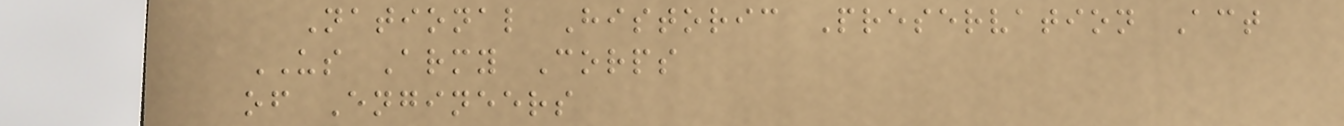National Historic Preservation Act
US Army Corps
of Engineers
